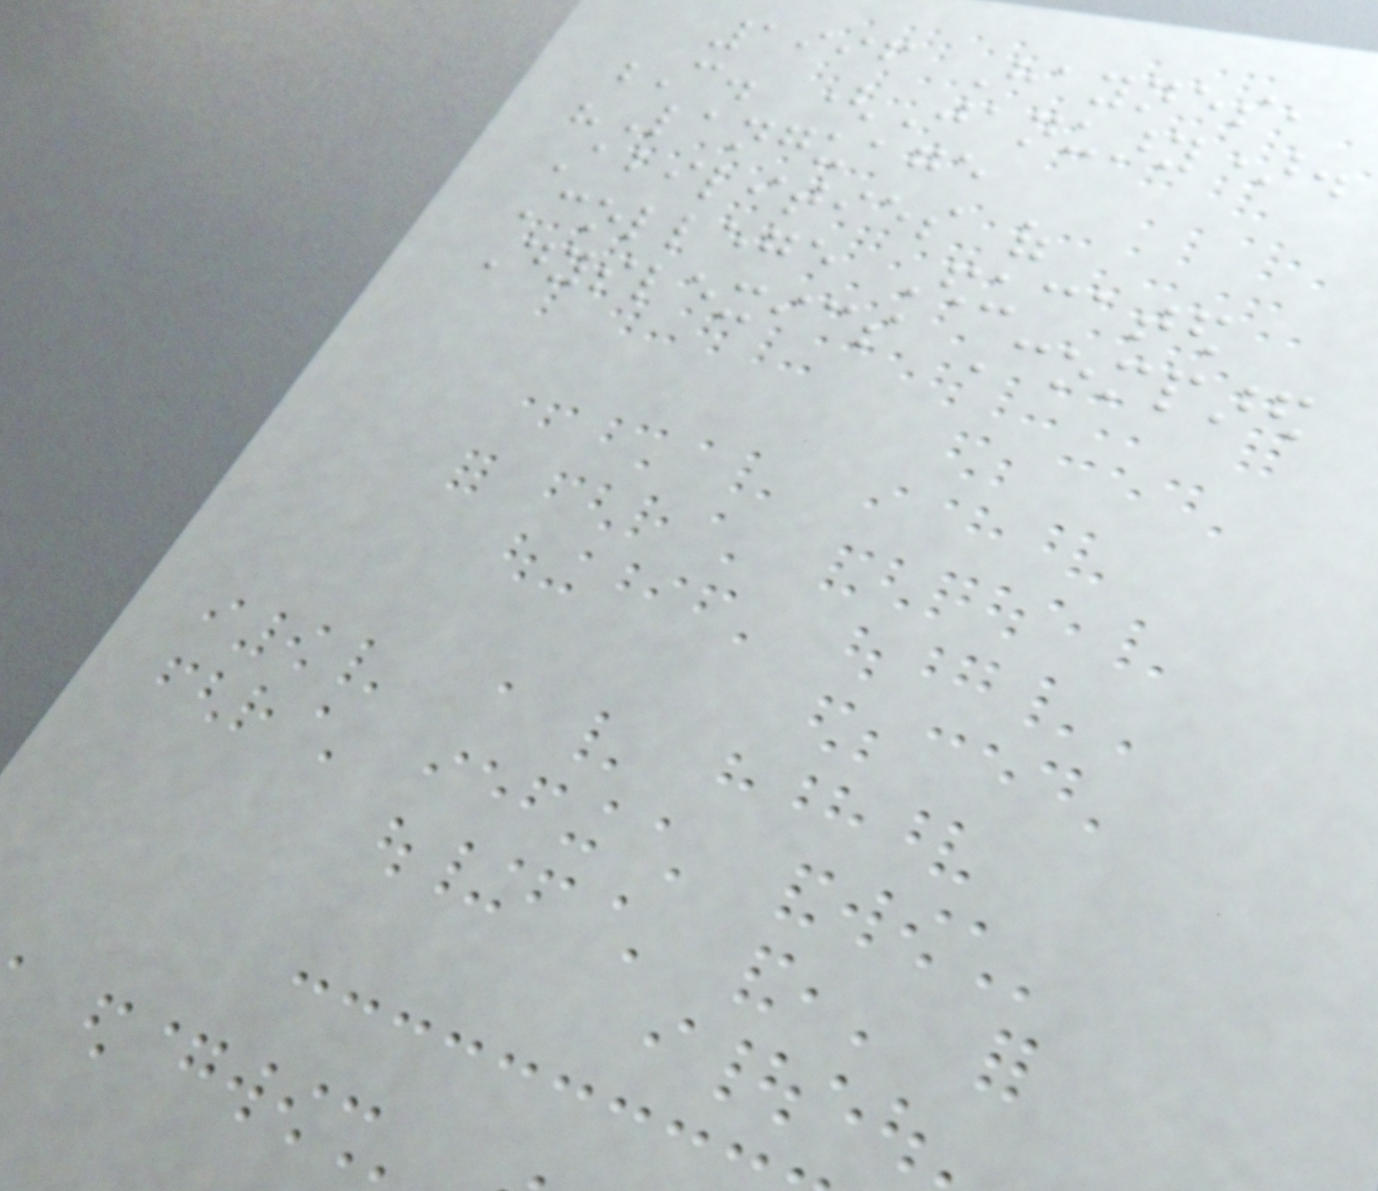1996 Haynes,
C. (January).
"Language
Abilities of
College Educated
Dyslexics Compared
